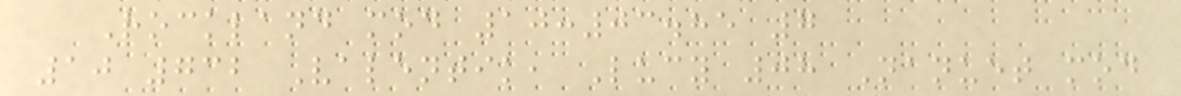Rockland mod 10:03.85 7
10 732 Valentik, Lucy 08 Nanuet mod
